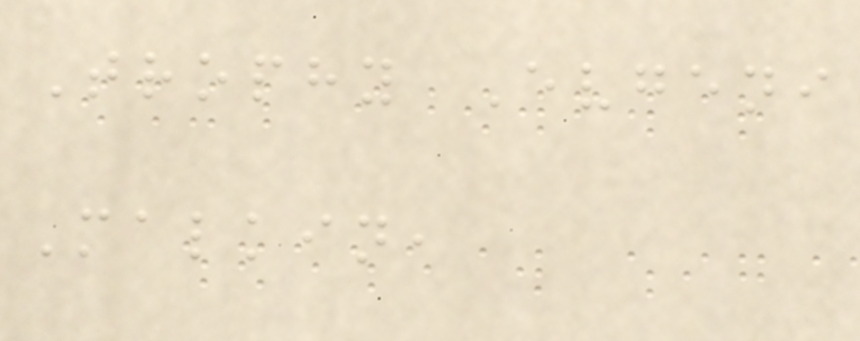Trophy Evgeni
Malkin,
